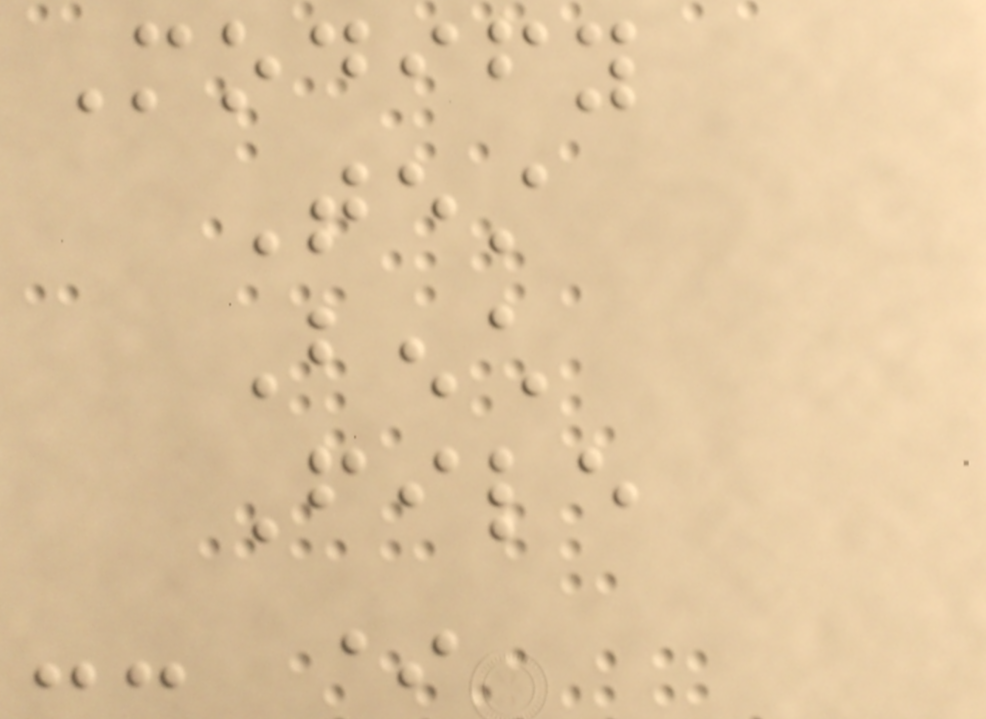Modify
Test
Bench
File
-- *
